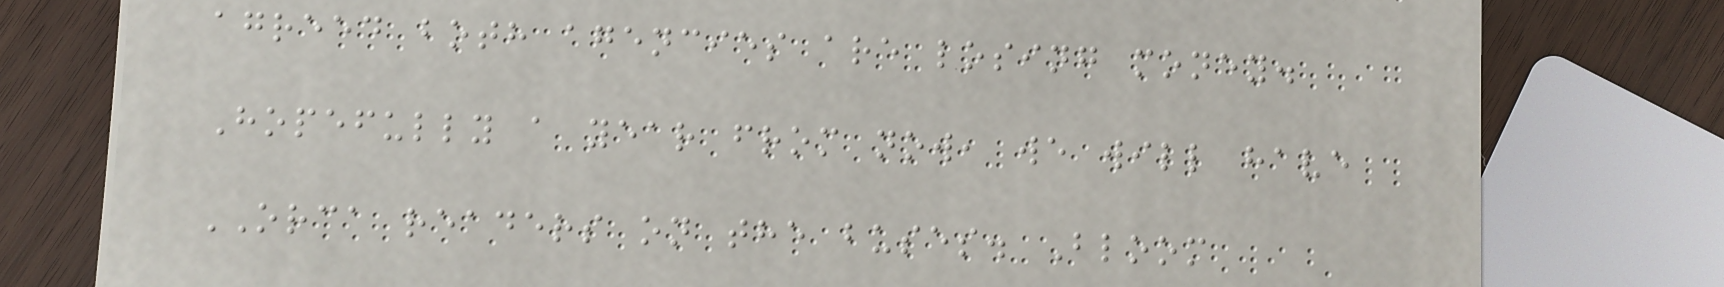agreed both agencies are losing money.
Hopefully a year from now, we will have
ORCA readers on the buses. Bloom
